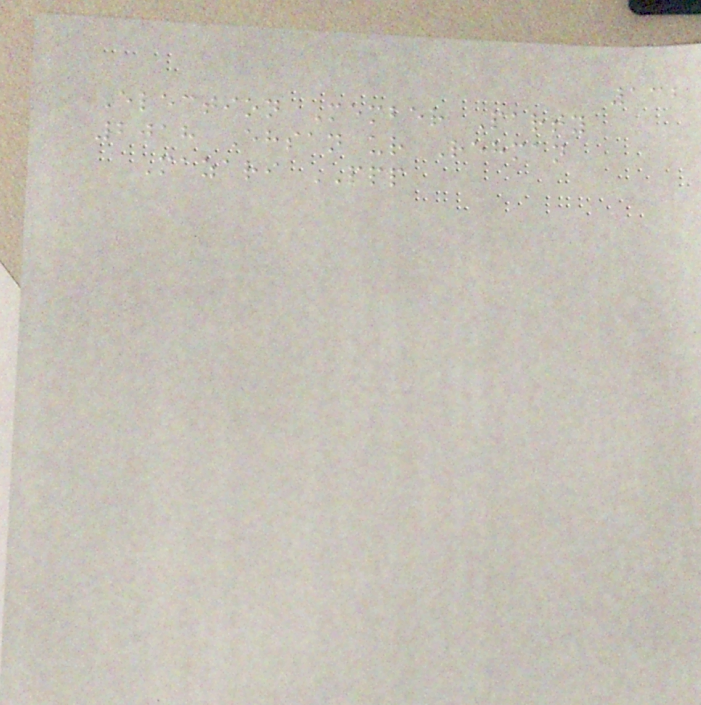132
Election Member Party
2018 Ehsan ur Rehman
Mazari PPP
